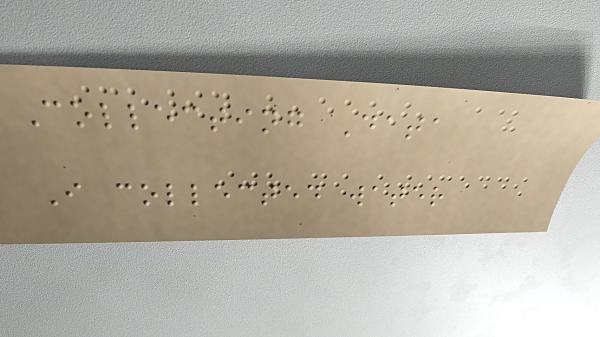Collecting Data
I collected water
